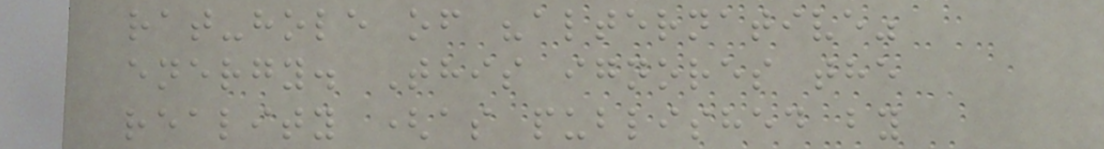rat-hole of "alternative"
energy. This ignores the
reality (as published by
